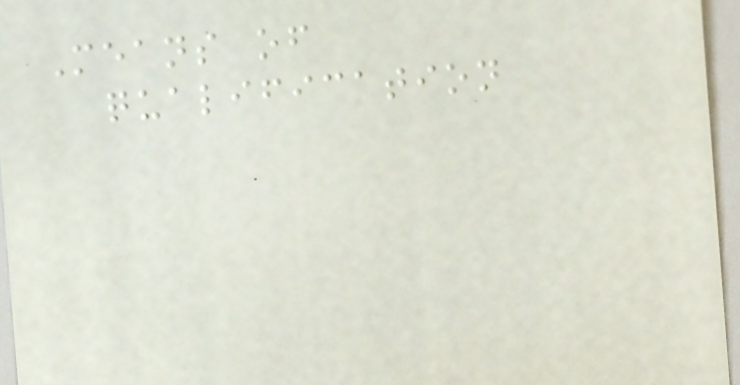Means of
qualification
